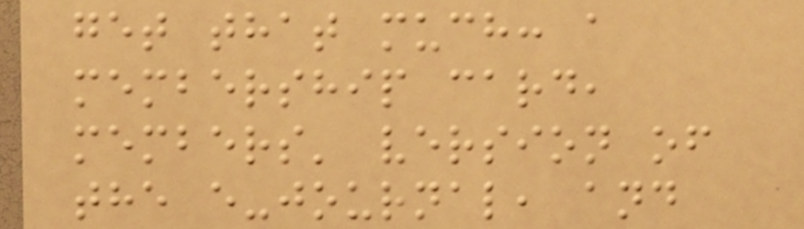get that much: a
membership card,
members' version of
the e-journal, and
